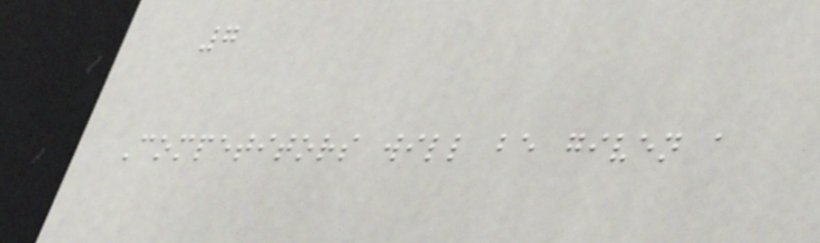7
Competitors will be given a
